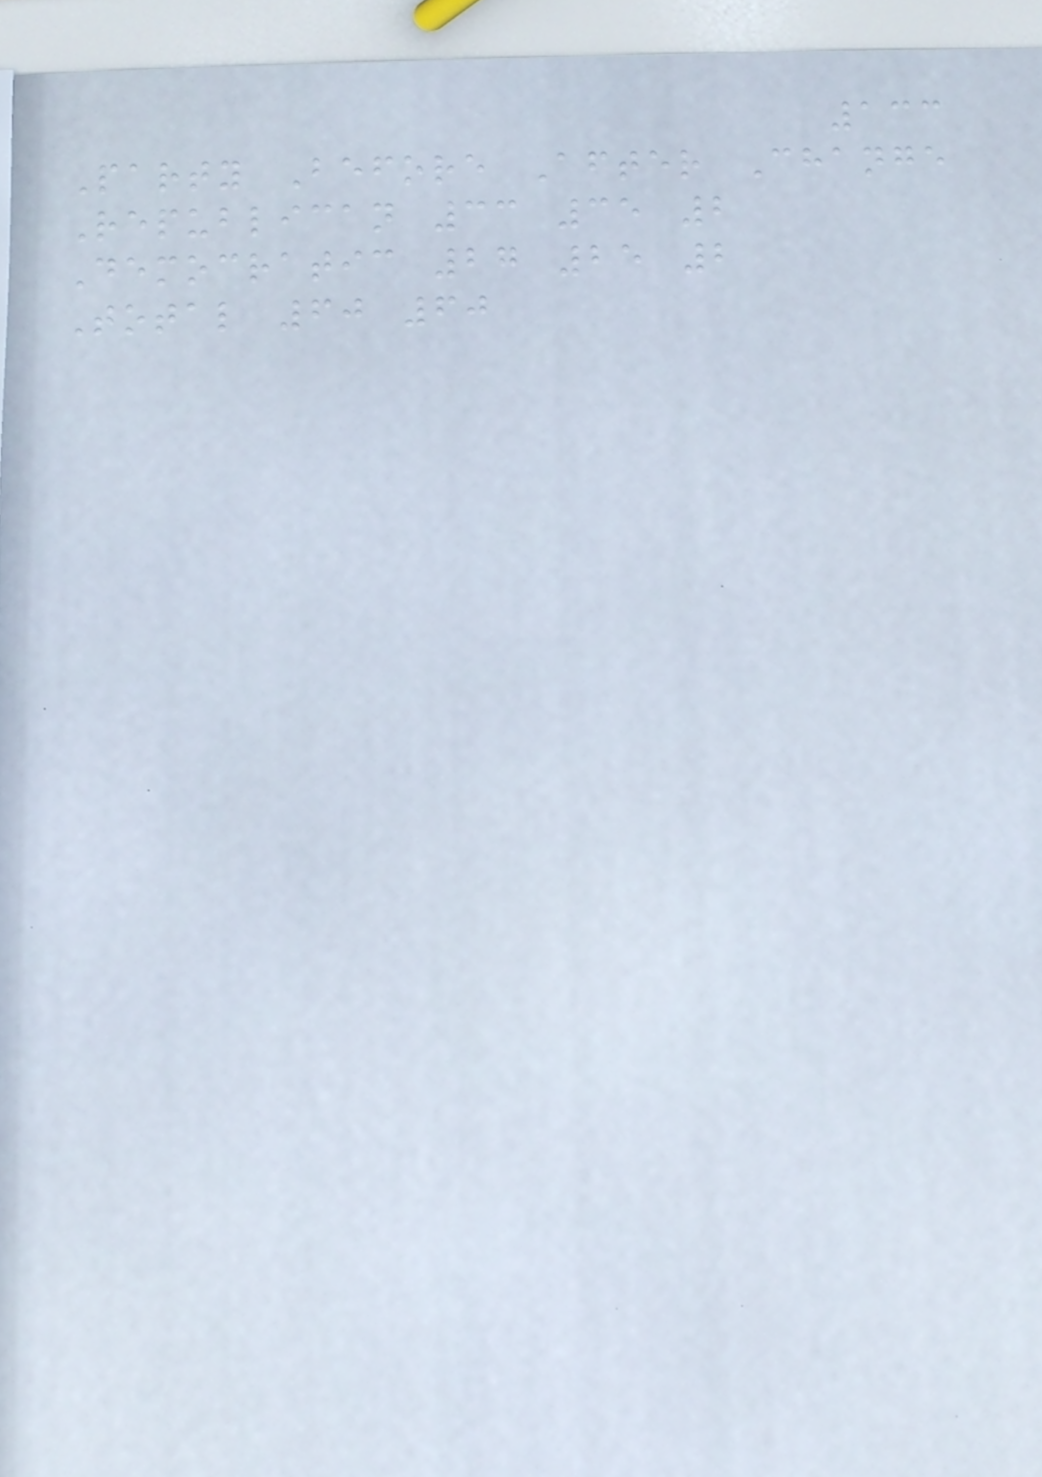133
Party Before After Change
Republican 33 35 2
Democratic 27 25 2
Total 60 60
